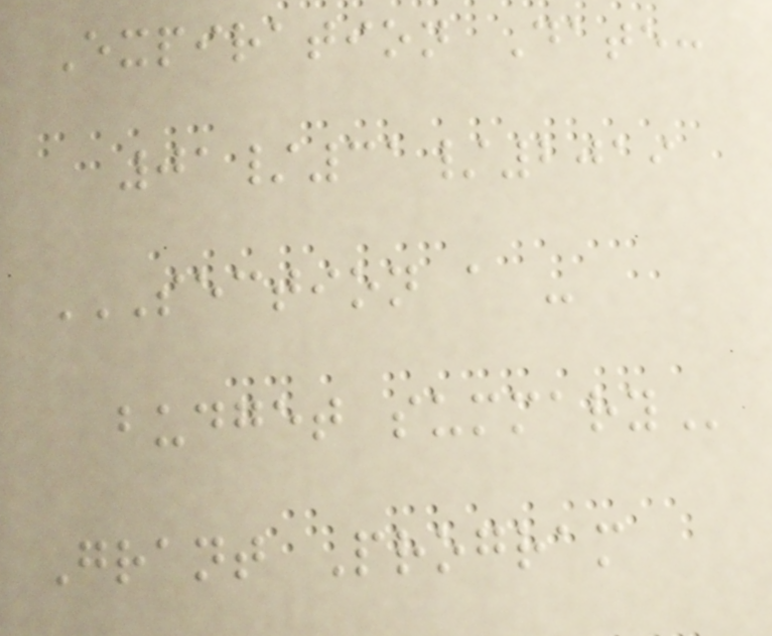Expiration Date:
01/31/2019
SECTION A -
BUDGET SUMMARY
Grant Program
